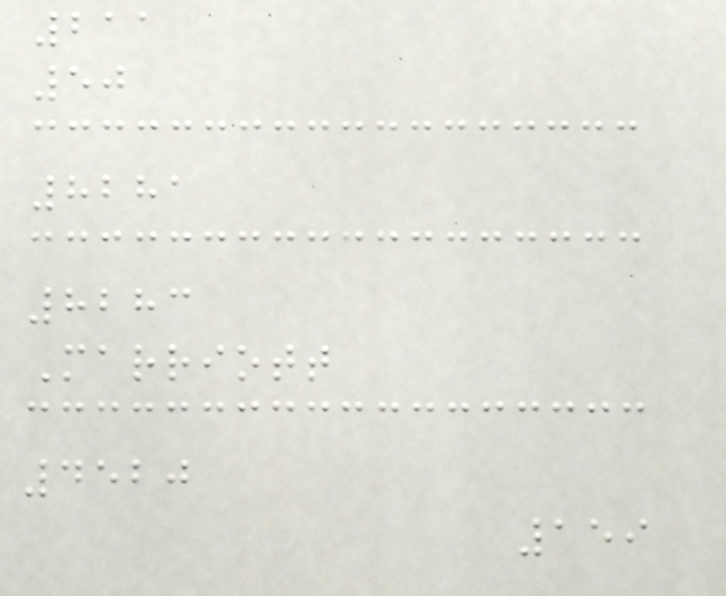211
50
8281
8283
Marriott
4520
159
